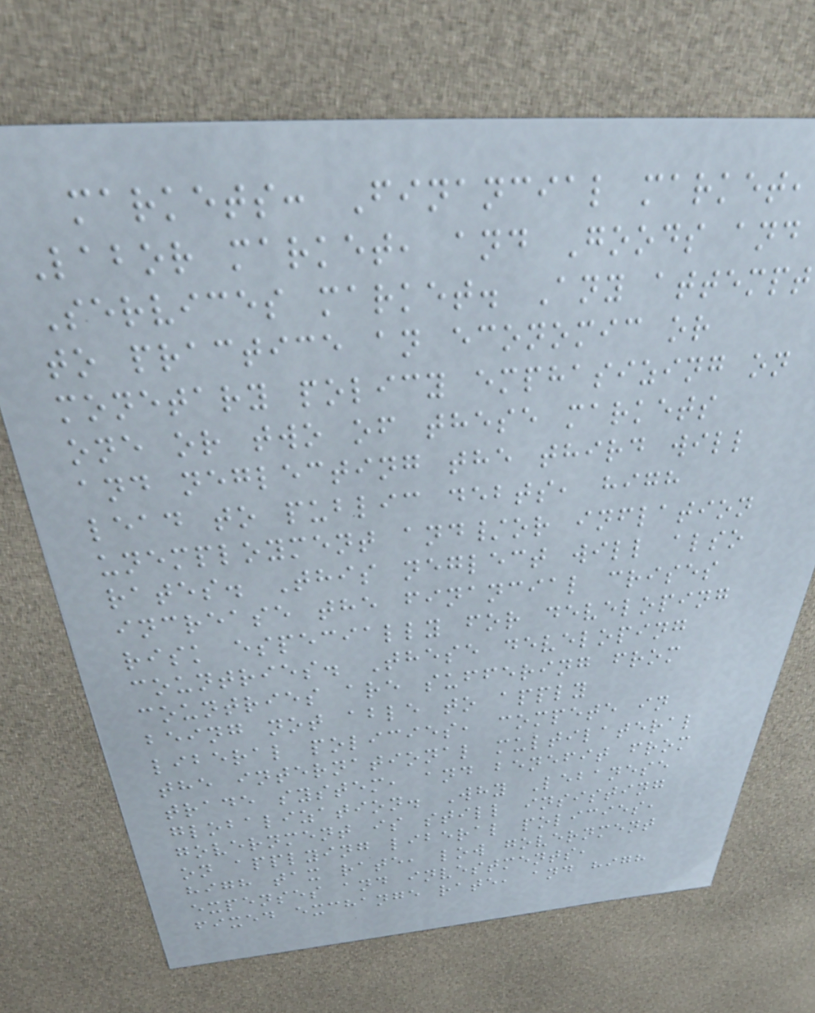markets: Financial market,
Labor market, and Goods and
Services market. Any attempt
to practice an economic or
monetary policy emphasizing on
one or two of these markets
and neglecting the third will
lead to public debts, high
unemployment and/or inflation
rates. This neglect will also
increase the financial crises
risk especially for developing
countries. These developing
countries are suffering from
being not able to apply
liberal policies, compete in
the international multilateral
trade system, and benefit from
globalization. Why Lebanese
government is still insisting
on applying liberal policies,
high tax rate, low government
expenses and investments,
fixed exchange rate, and high
